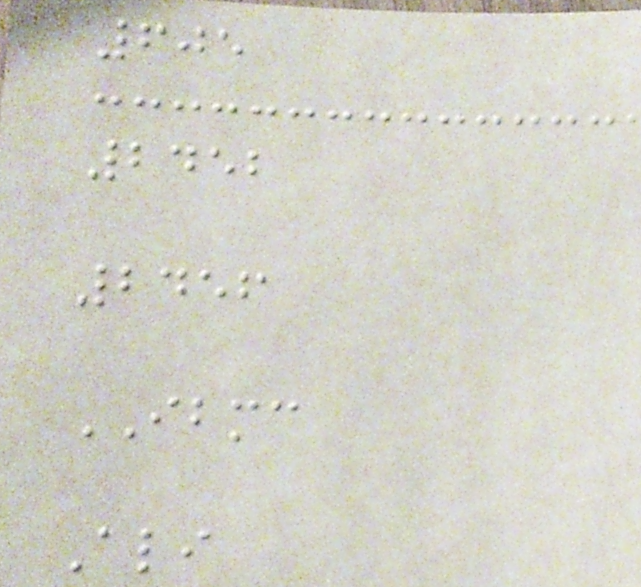605
2452
2456
IBMC
Ali
